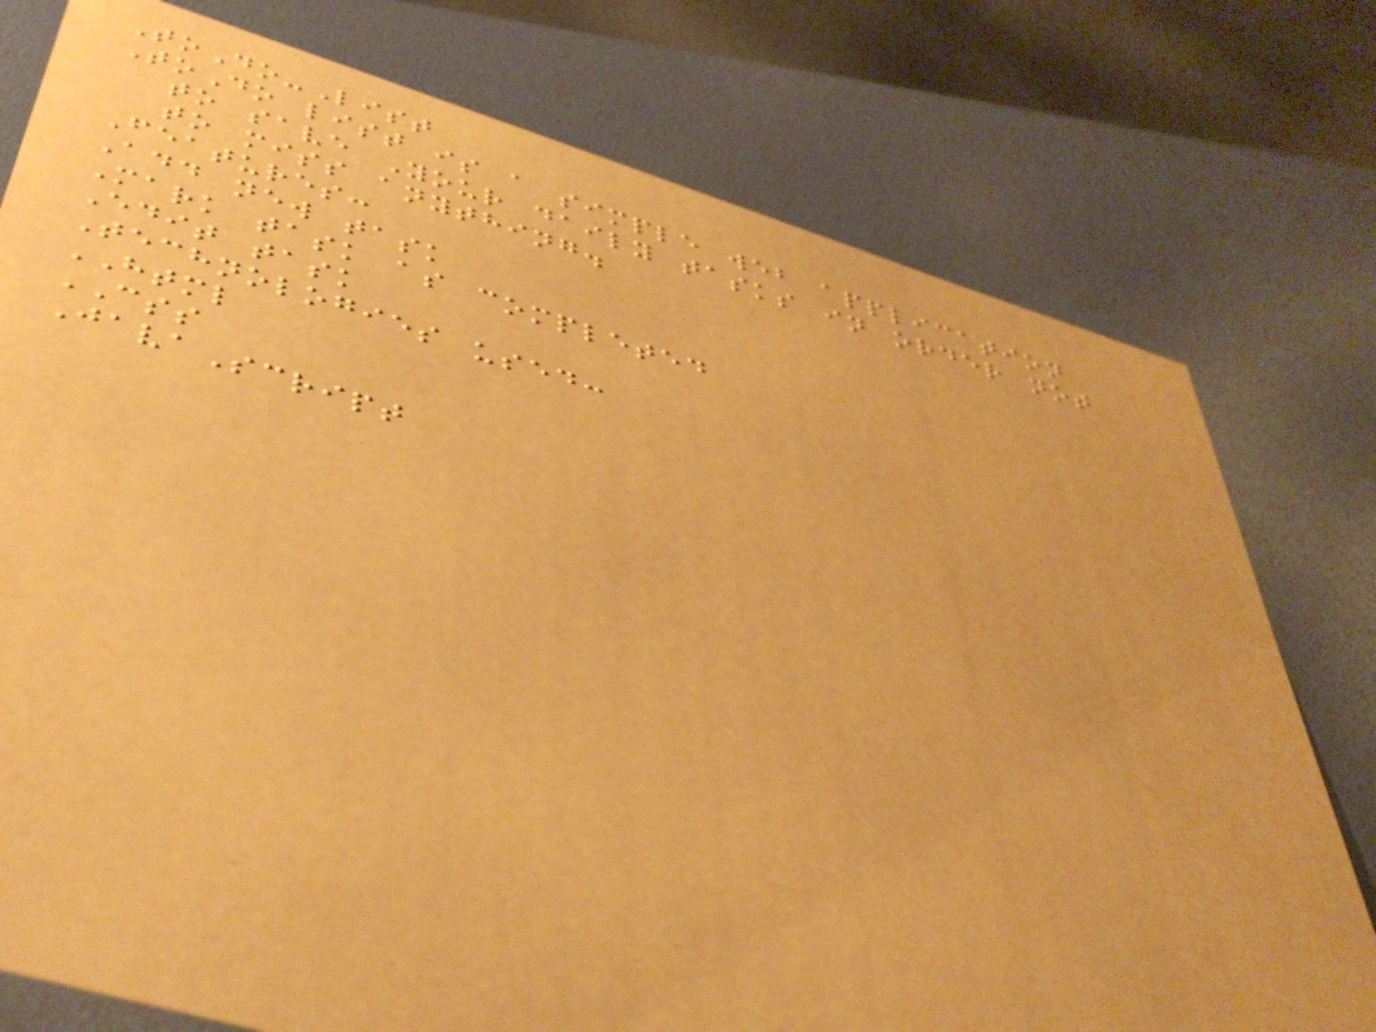ToDo-List
ToDo list is a simple web application
to save Your daily tasks in order not
to miss anything.
Features:
Add new task
Mark task as completed
Edit task
Technologies used:
HTML
CSS
JavaScript
